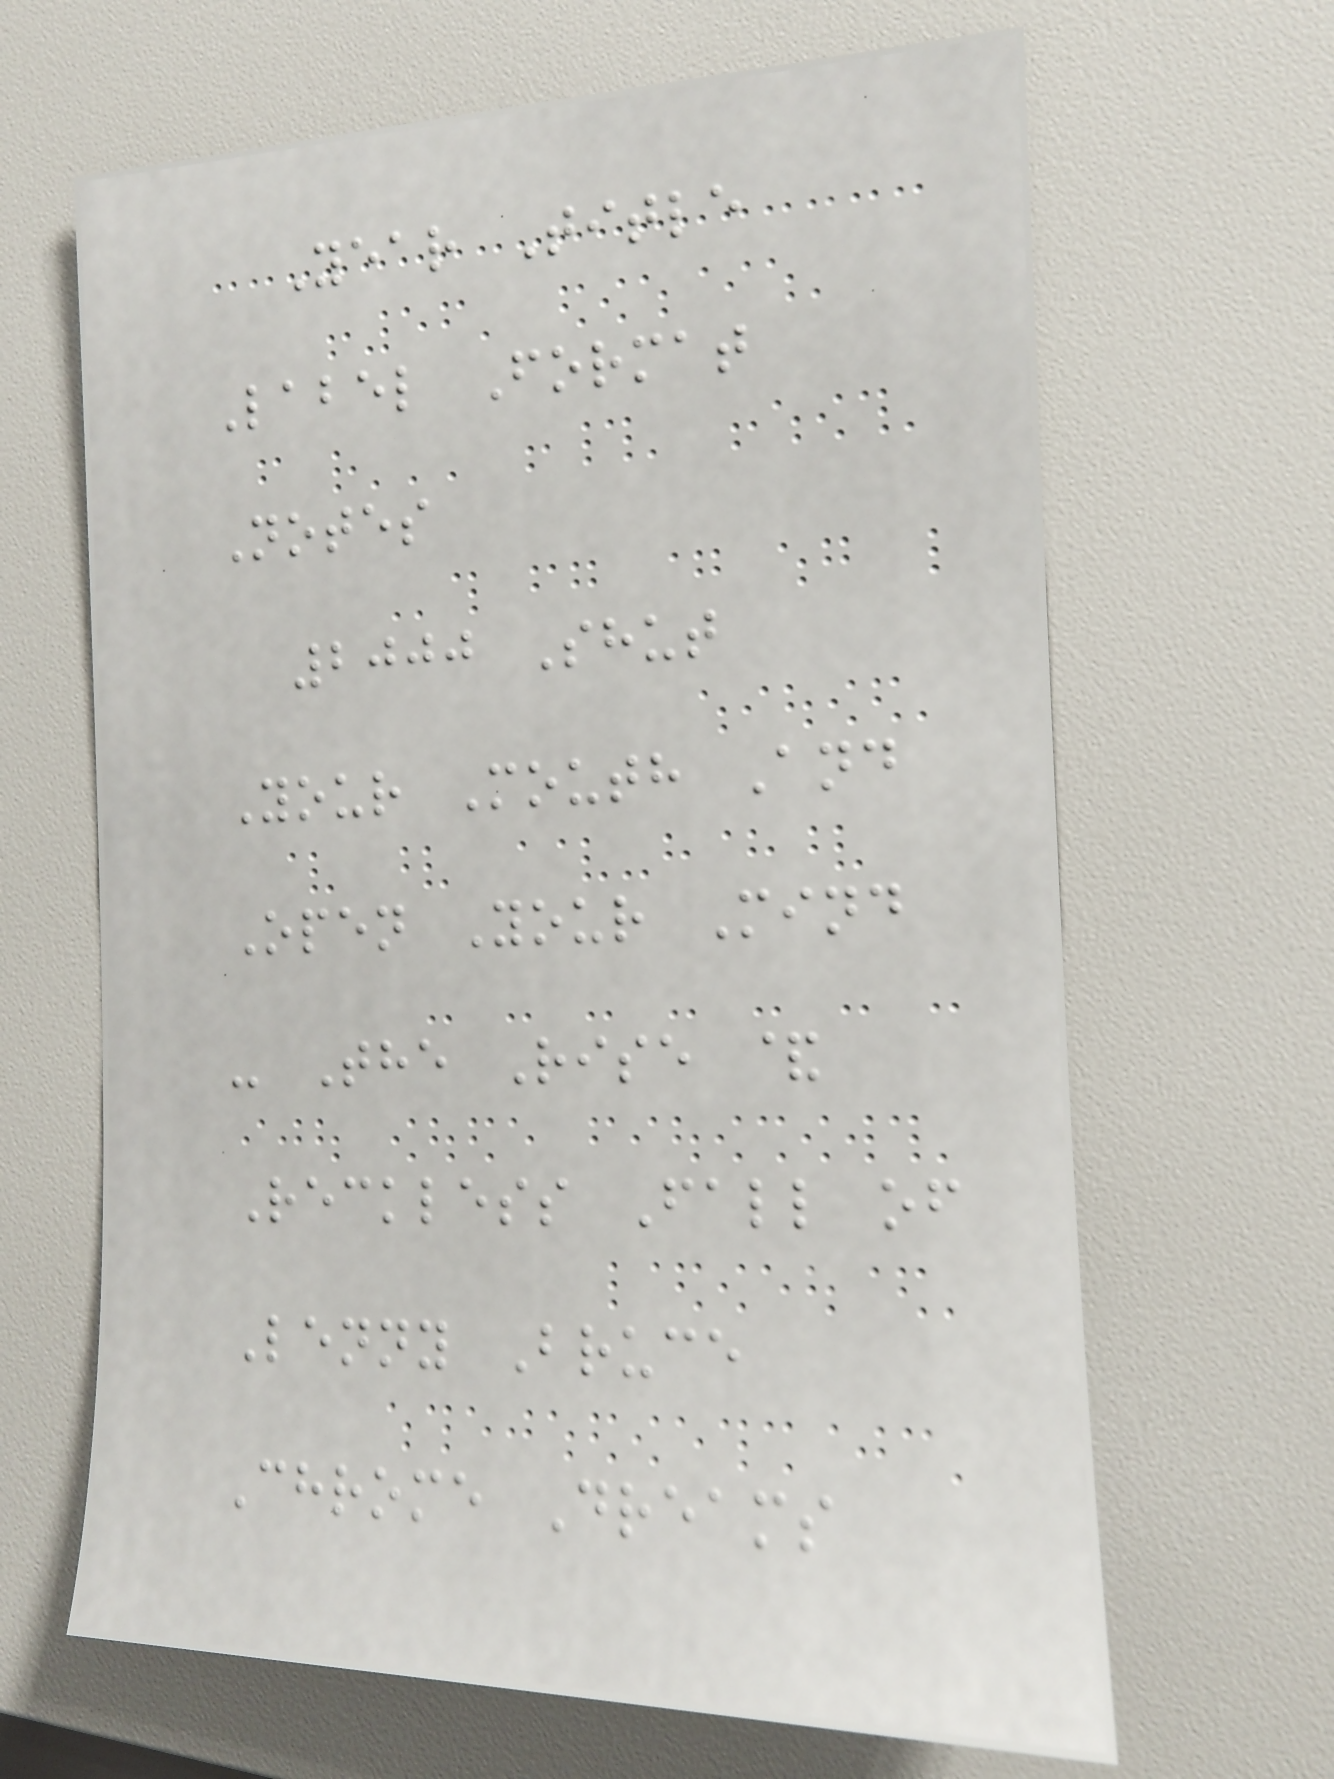Year Title
Label Format
Notes
2000 Shut
Your Mouth And
Open Your Mind
- The Rise &
Reckless Fall of
Lenny Bruce
Chrome Dreams
